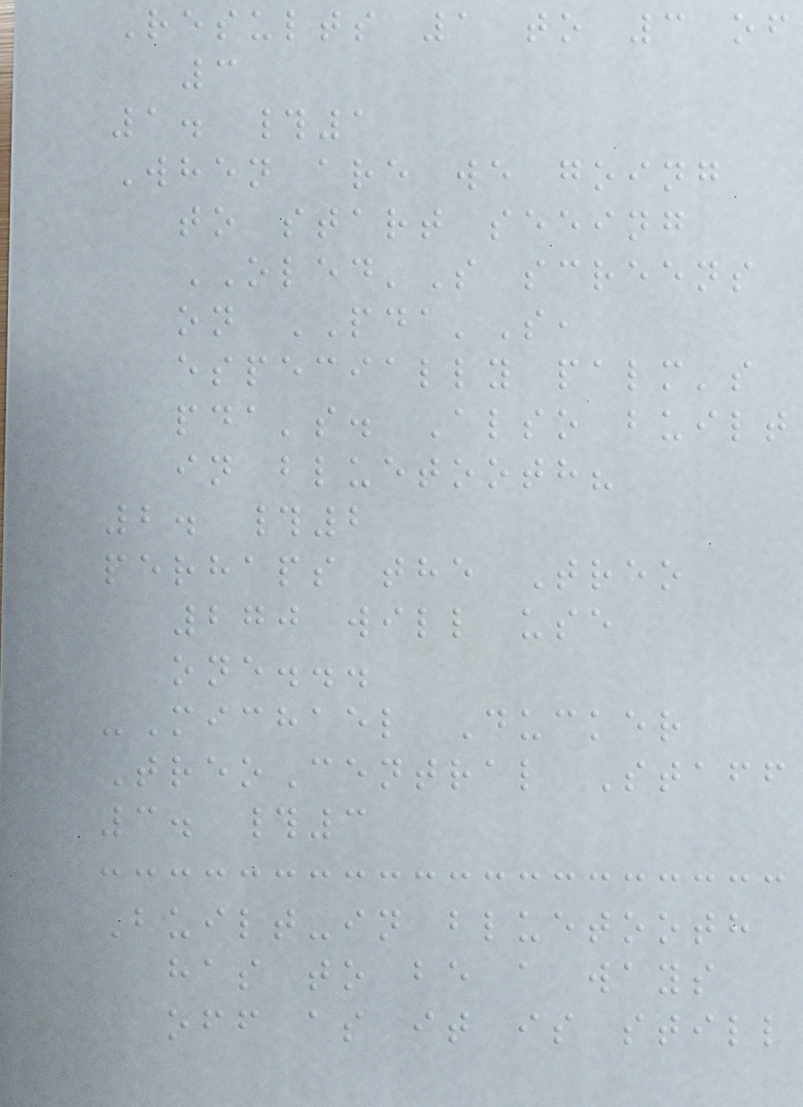Results 1 to 3 of
3
1. #1
When are we going
to start seeing
OLED'S screens
on PDA'S,
especially palm's
pda's. Also built
in bluetooth?
2. #2
perhaps the Treo
270 will use
one...
-Michael Ducker
TreoCentral Staff
3. #3
Built-in bluetooth
has to be a ways
off as it is still
